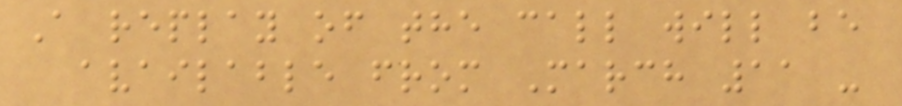A replay of the call will be
available from March 11 -
